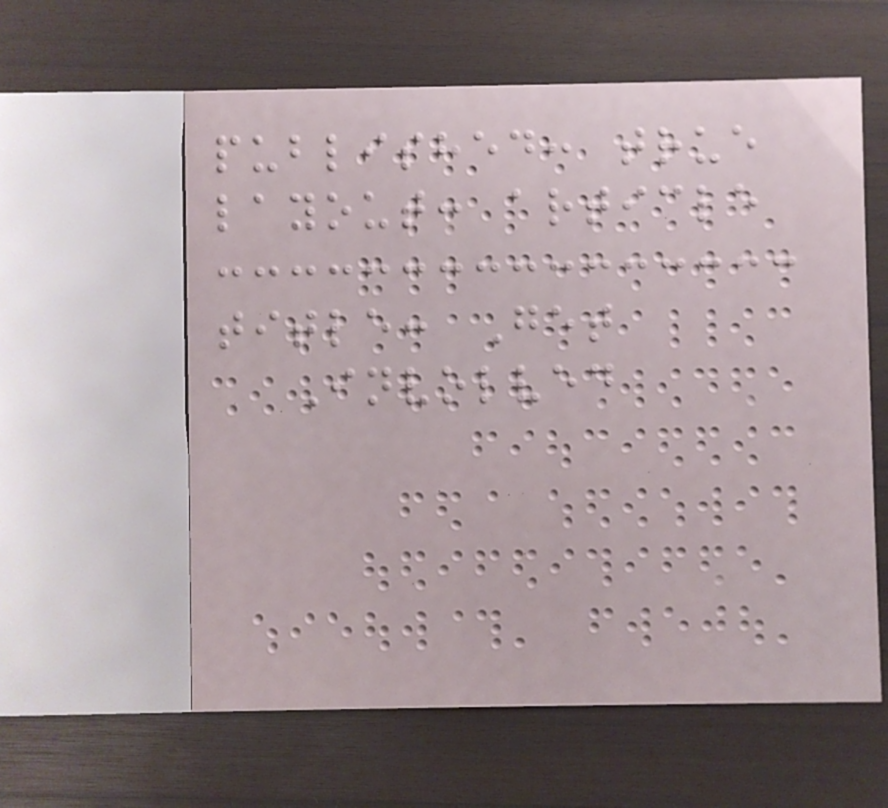published: true
layout: article
title: Get
Involved
